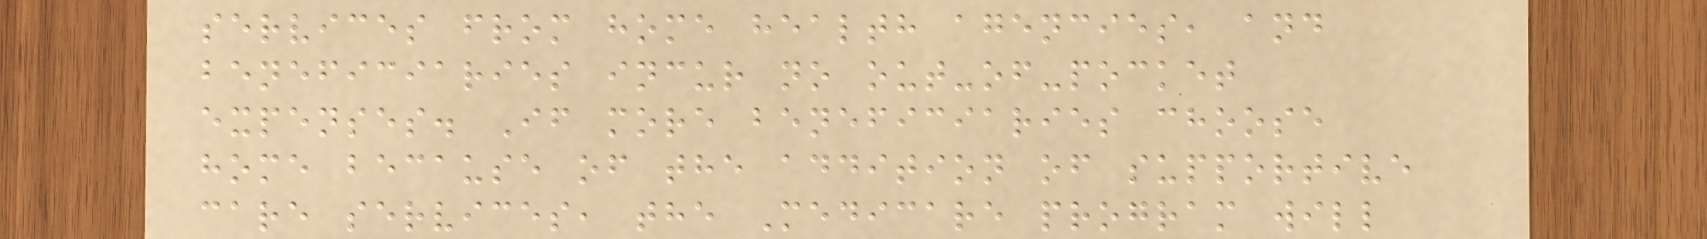services from home health agencies, and
beneficiaries incur no out-of-pocket
expenses. If more beneficiaries choose
home because of the addition of supportive
care services, the Medicare program will
